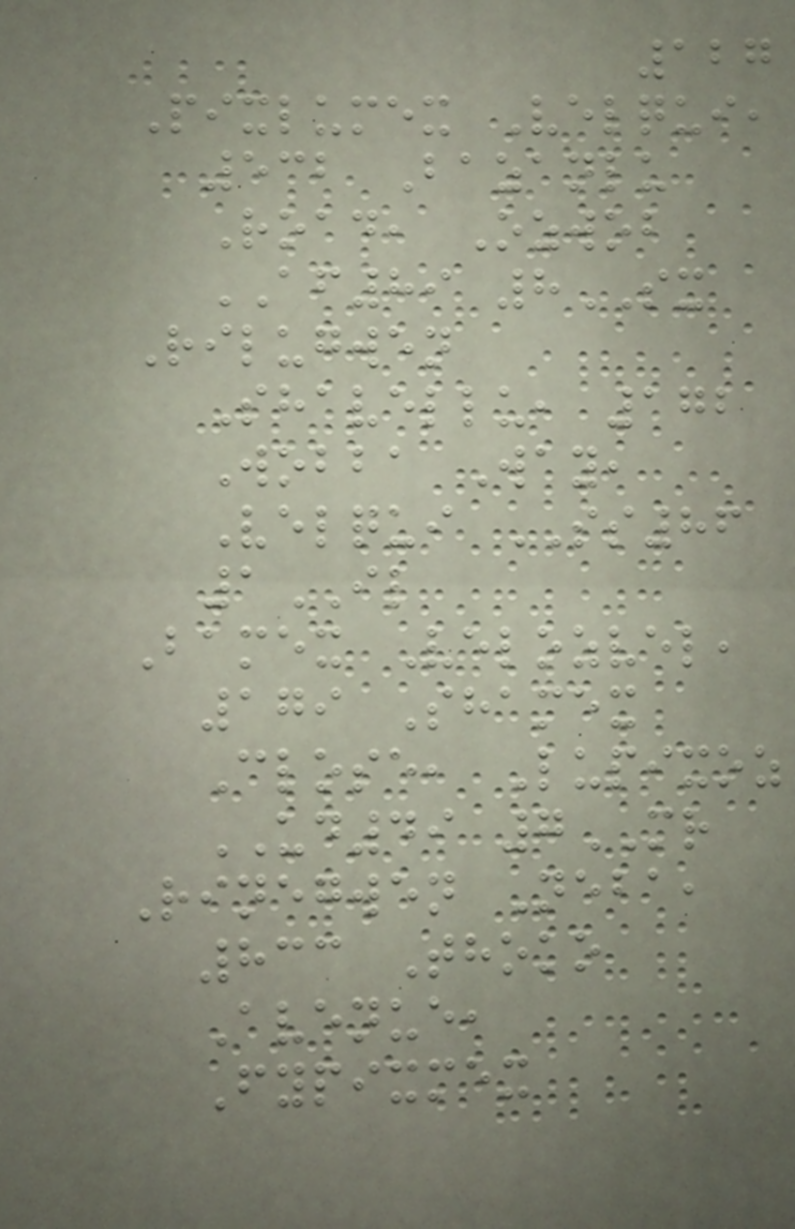127
Pixlumex Velqui,
532 Bazanlu
Road, Ozwob
AF89 8SX
Rilugwen
Shavellu, 172
Wobba Way,
Velqui SS86
1IL
Bamex Velozvel,
179 Shamex
Close, Lupixoz
UD49 7MR
Rinegwen Neba,
833 Thoko
Avenue,
Fypixmex
